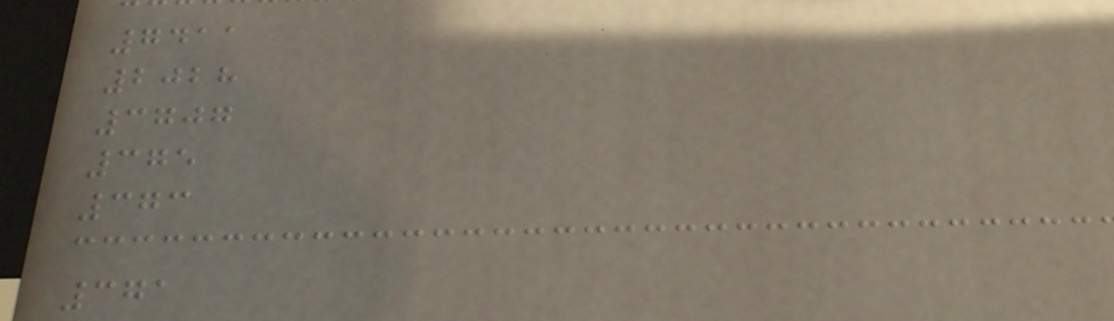7411
2028
3707
375
373
371
